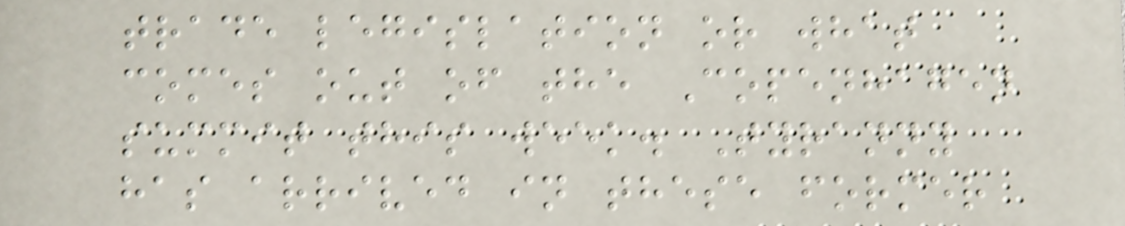trade legislation or what
comes out of the Copenhagen
summit this week. Tyranny
has arrived in these former
